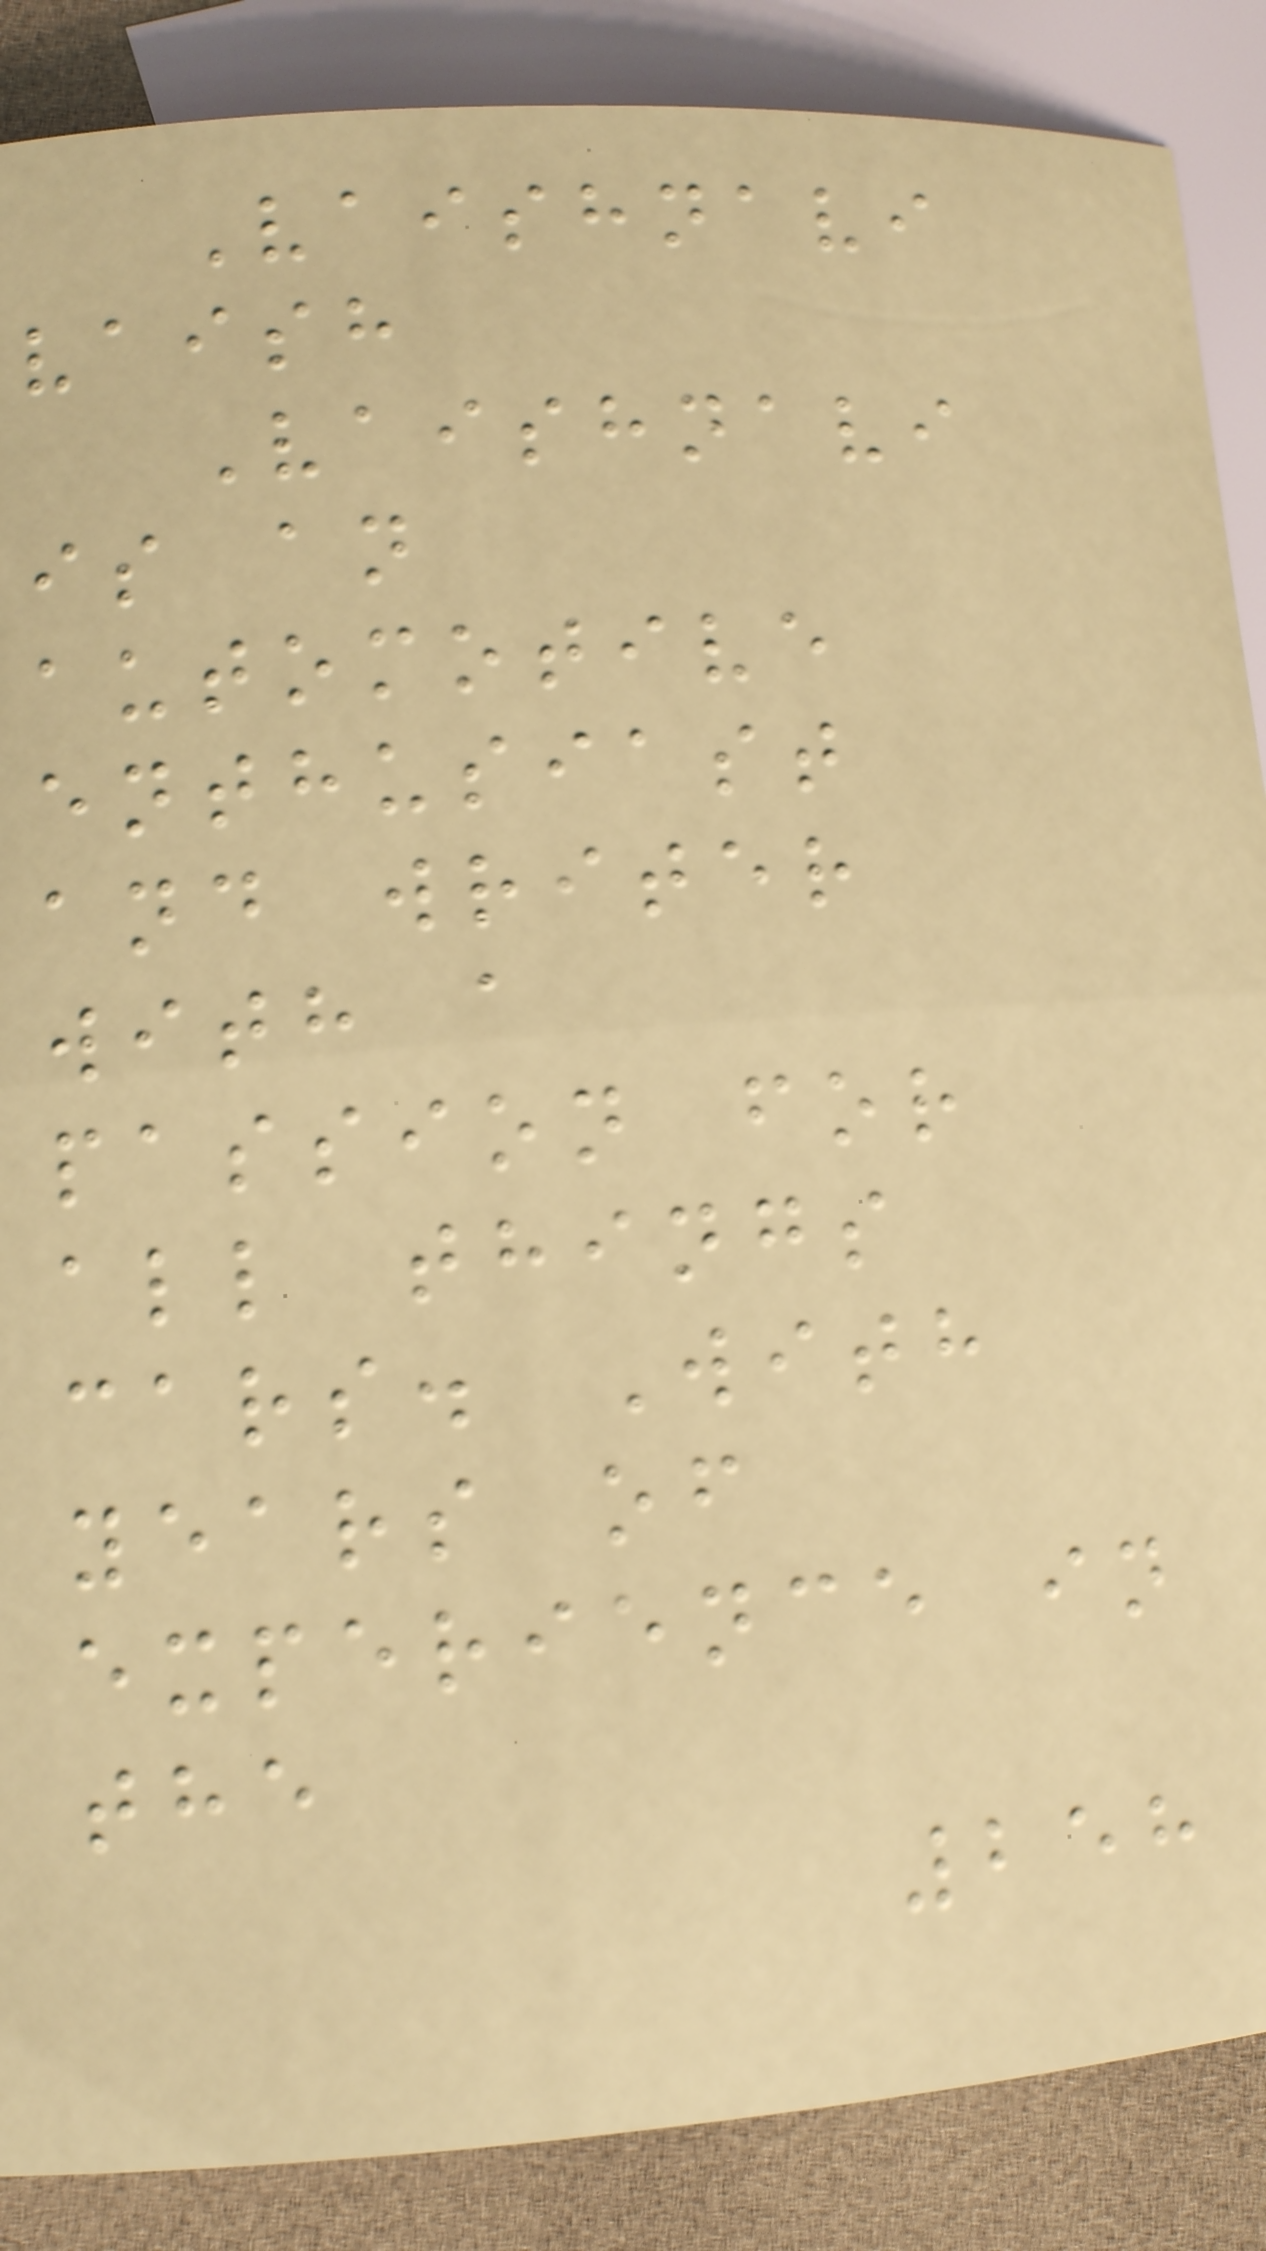Vaishnavi
vaish
Vaishnavi
is an
automotive
enthusiast
and writer
with a
passion for
all things
cars. With
years of
experience in
the
258
